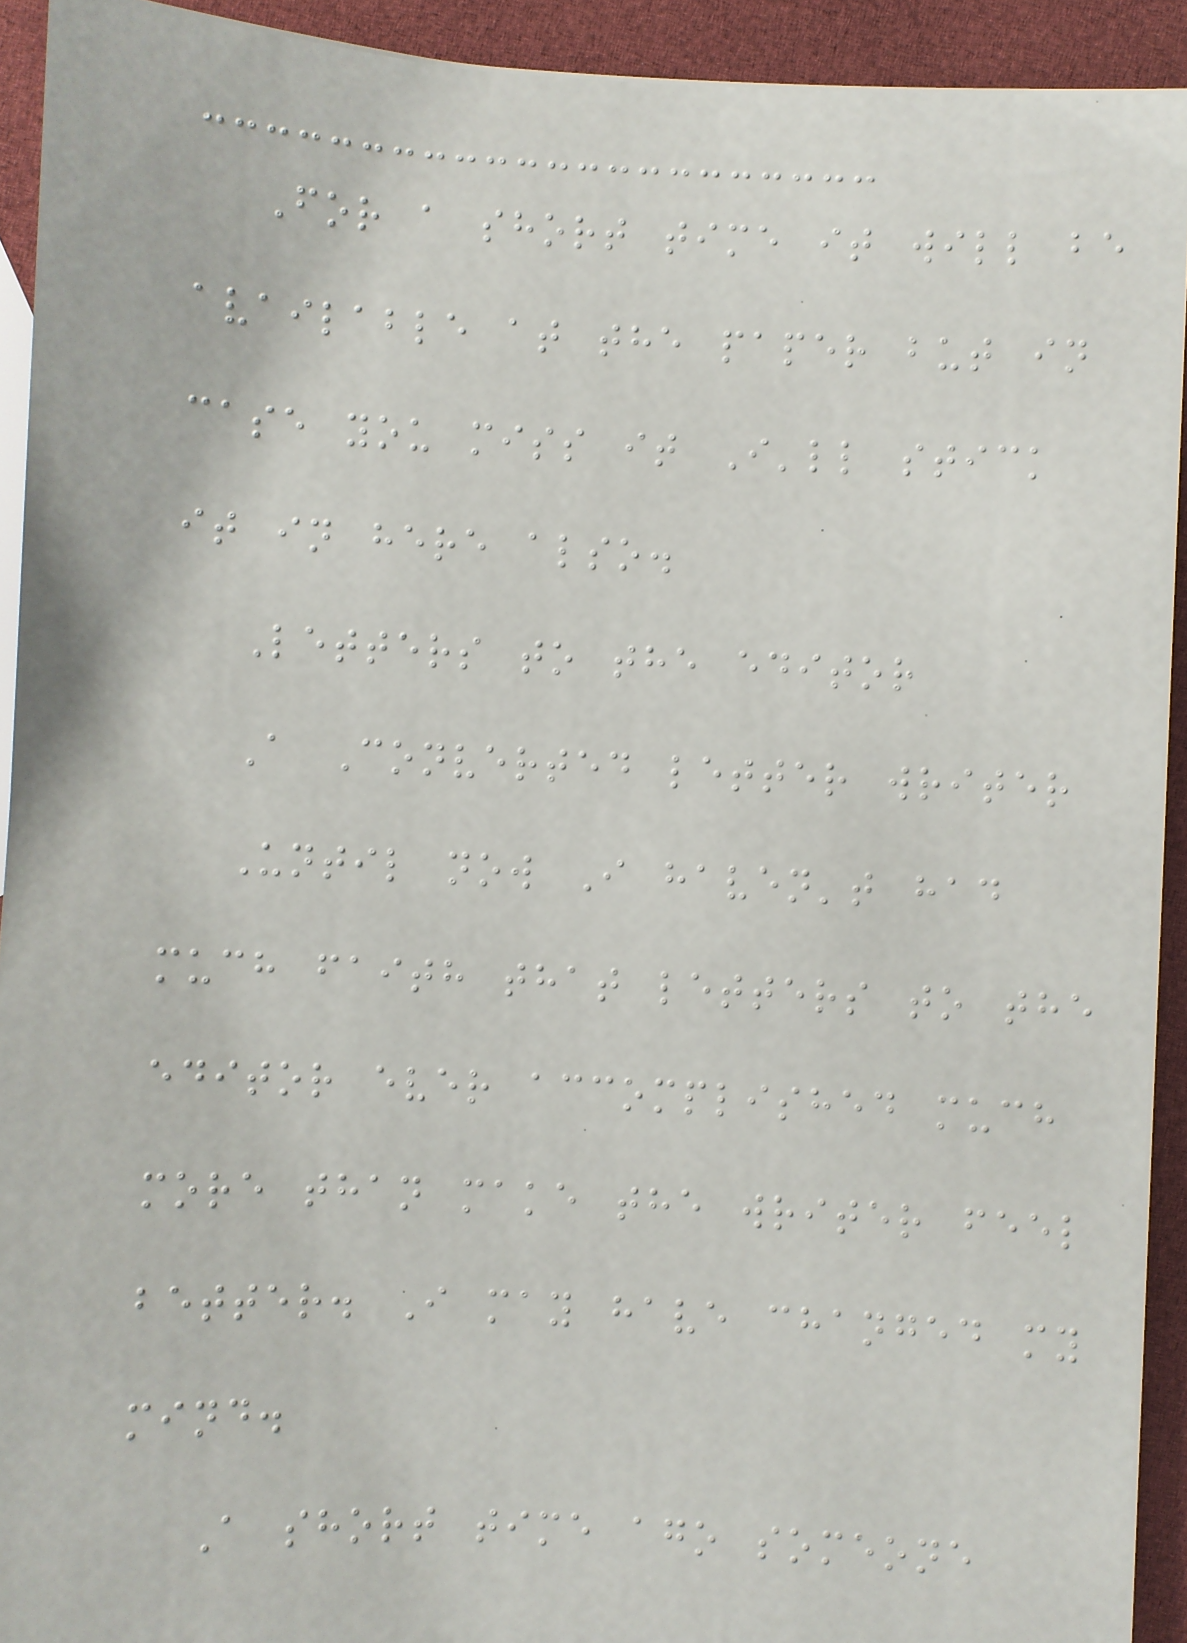For a short time it will be
available at the paper but in
case you miss it I'll stick
it in here also.
Letters to the editor
A Converted letter writer
Until now I haven't had
much faith that letters to the
editor ever accomplished much
more than make the writer feel
better. I may have changed my
mind.
A short time ago someone
